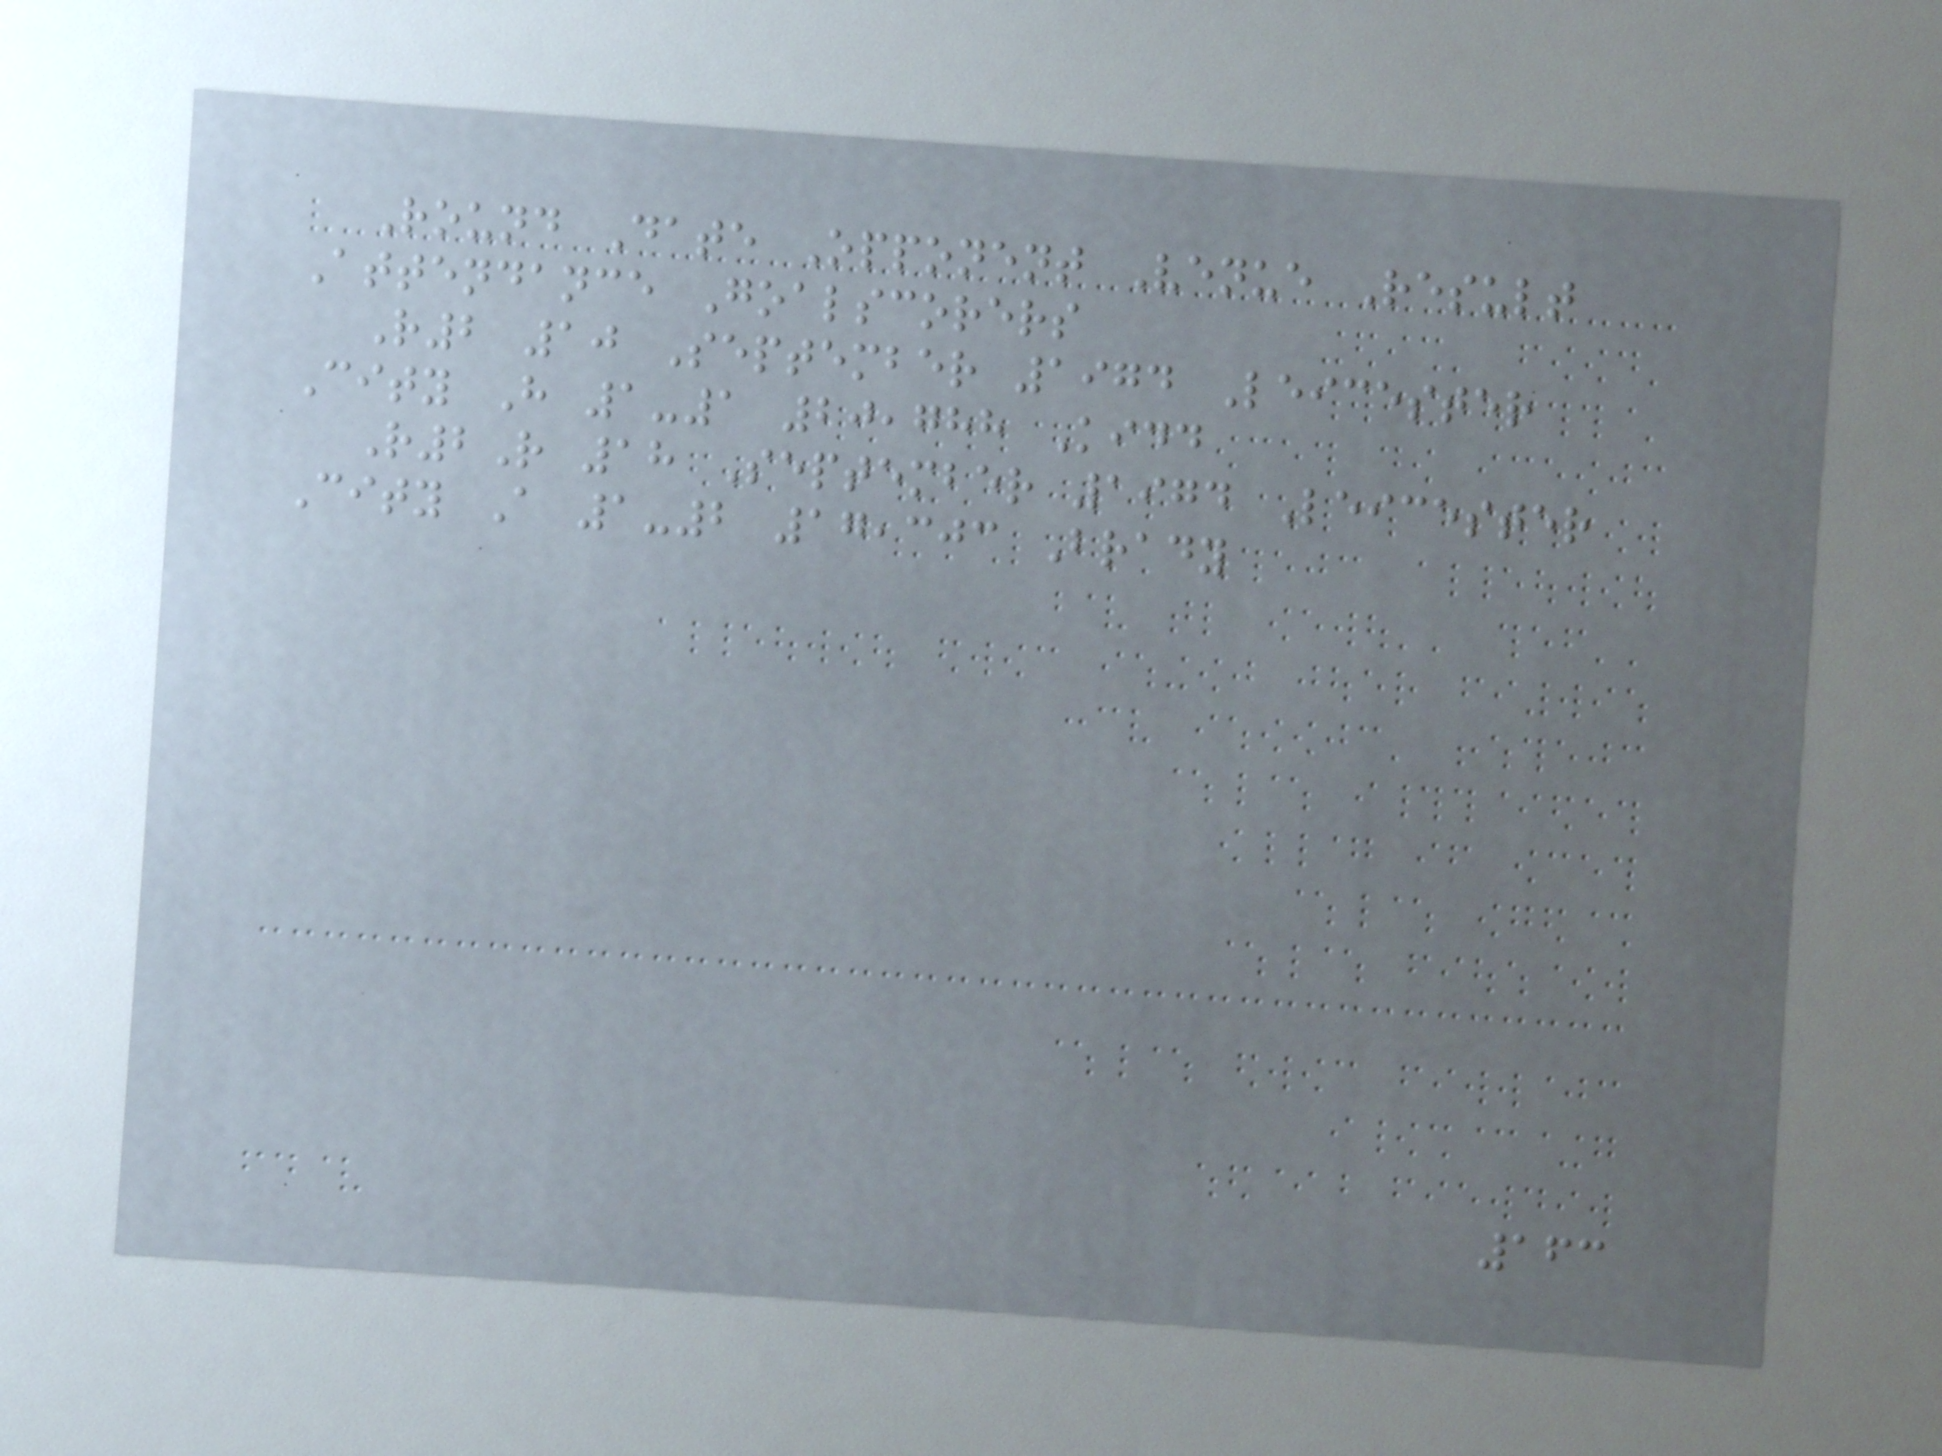Round Date Opponent Venue Result
Attendance Goalscorers
R2 10 September 1974 Leicester
City H 1-1 20,788 Kidd
R2R 18 September 1974 Leicester
City A 1-2 17,303 Brady
163
